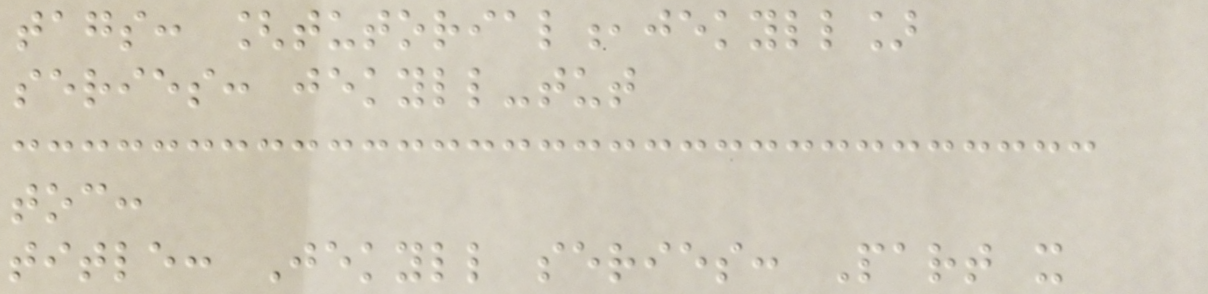tags: [tutorial,jekyll]
series: jekyll-tut
toc:
title: Jekyll series: Part x
